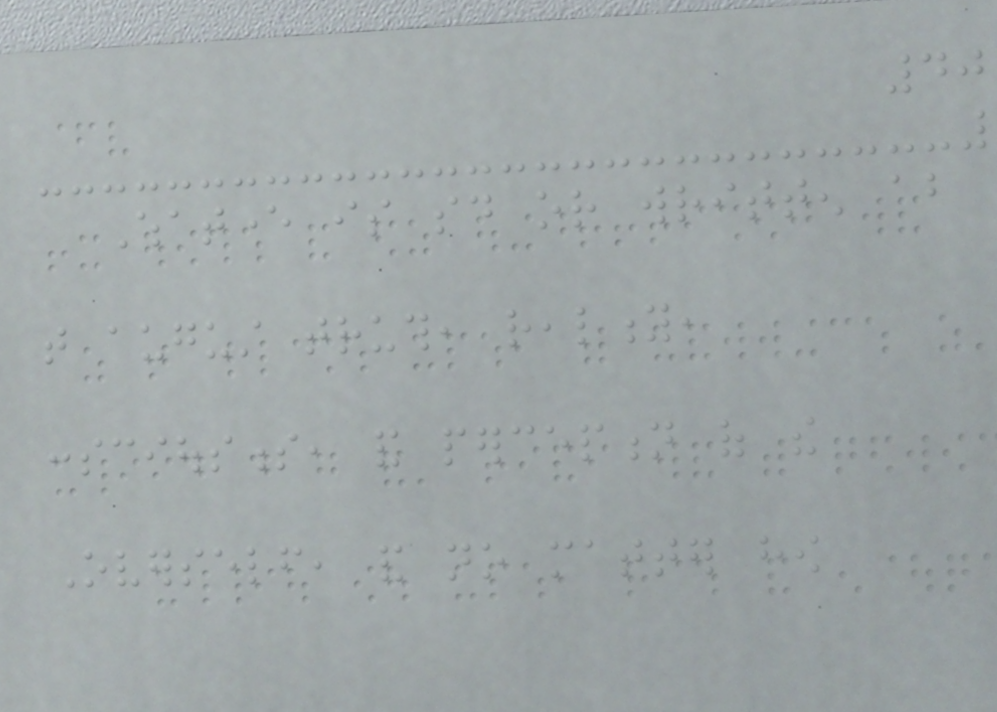40
Whatever is said or written about
that august truth, reality,
consciousness, and perception of the
Overself, and no matter how
